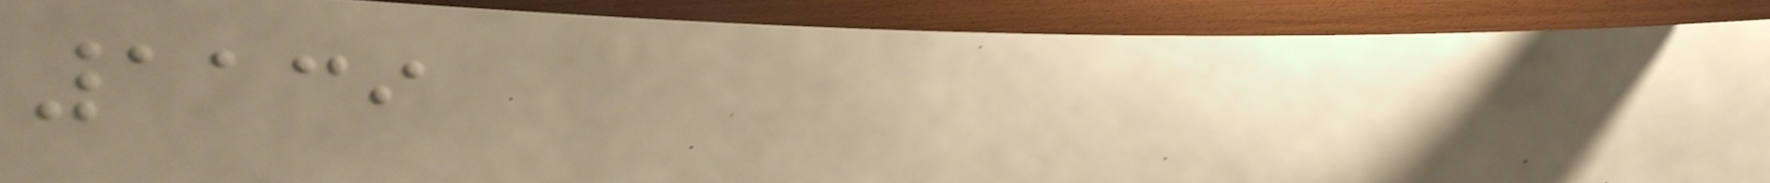1139
